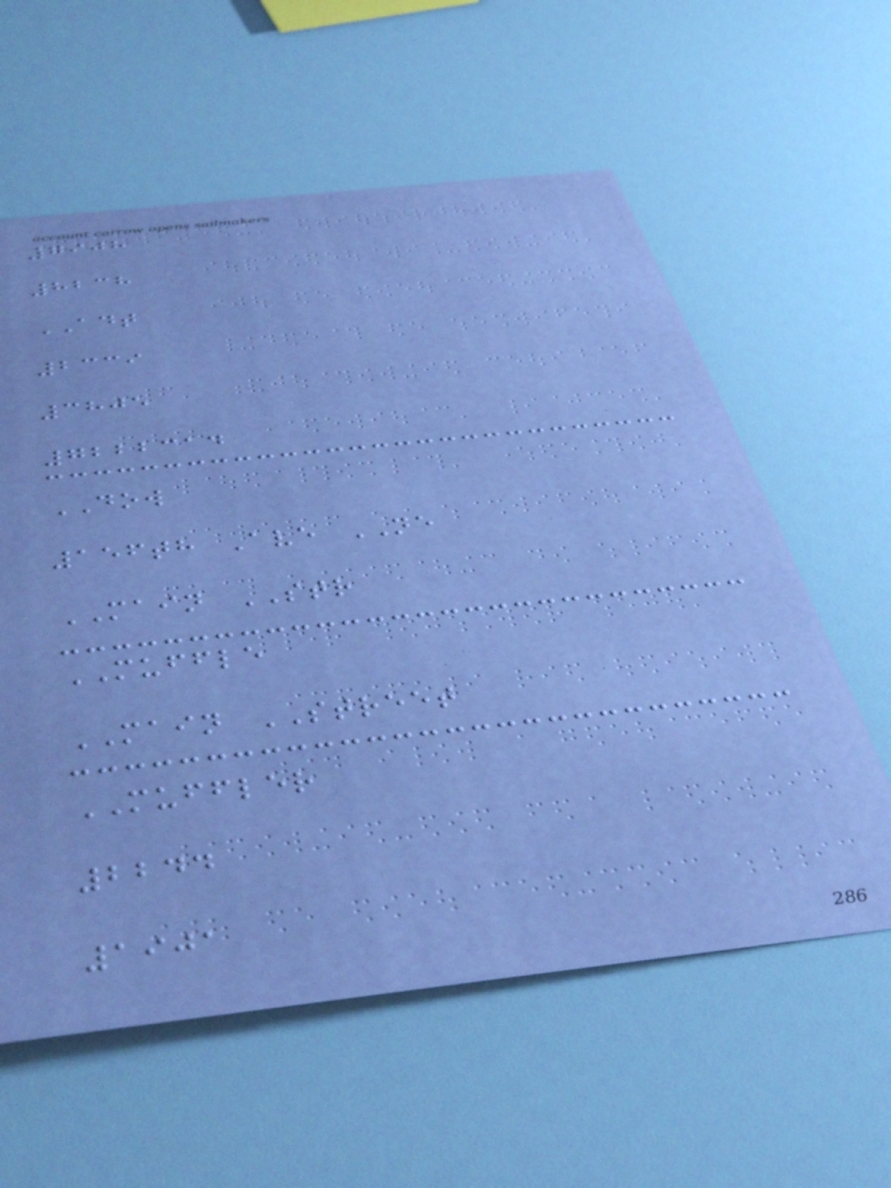7908
8238
ADT
2339
3805
7222314
DOW
156th Ave NE
MAIN STR
MUFFLE
MAIN STREET
MUFFLER
2244
1901
